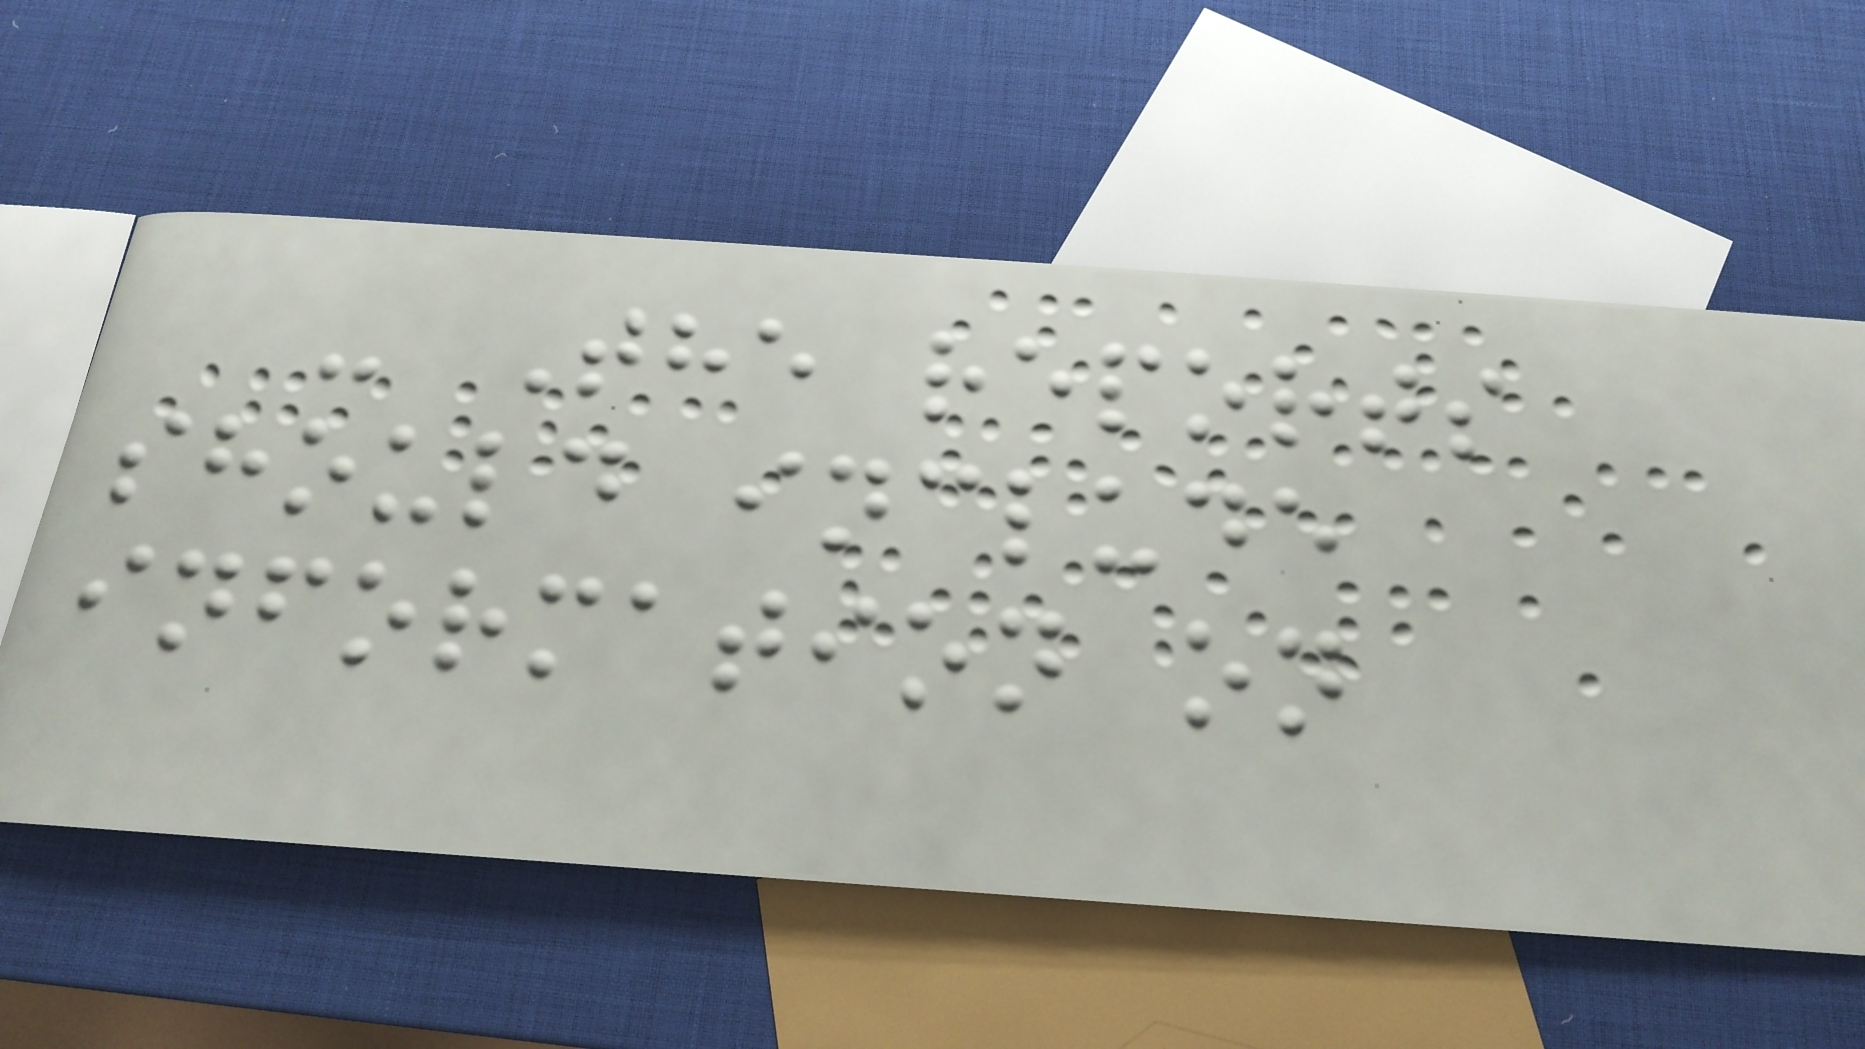- The reports
should include
information on
